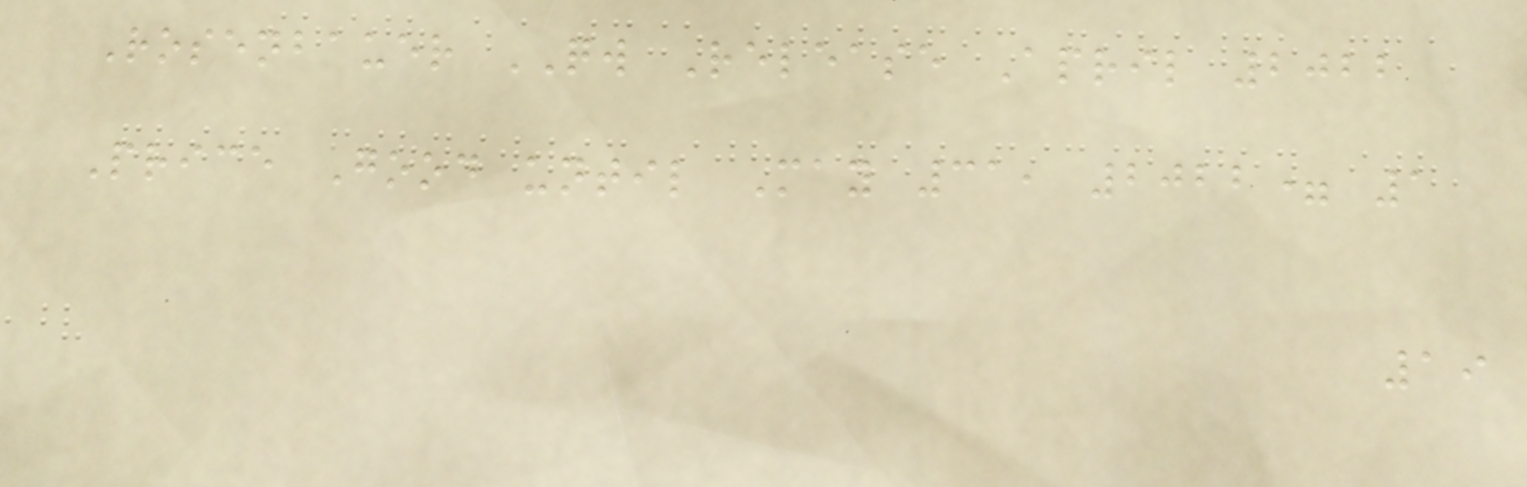Rosenbauer QW Release April 2022
Price Good until May 31, 2022= 1
19
